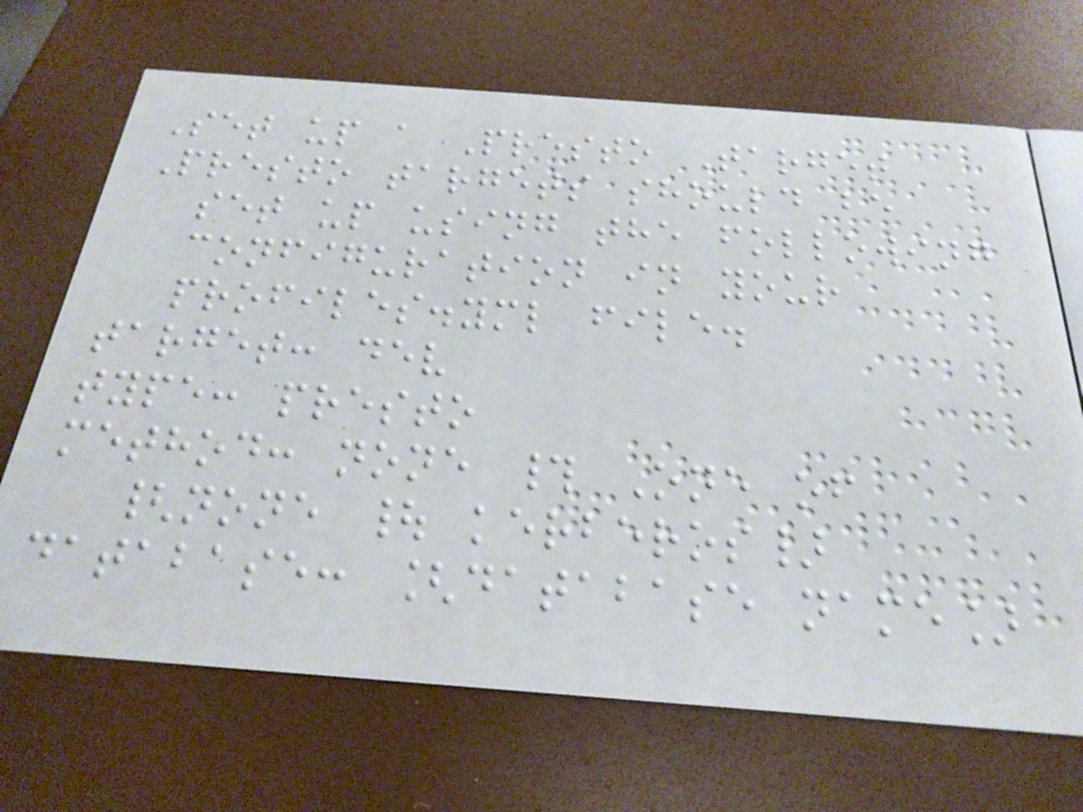Set up a Presto Target
Presto targets should be
set up using the following
configuration in your
profiles.yml file.
target: dev
type: presto
method: none # One of
{none | kerberos}
database: [database name]
